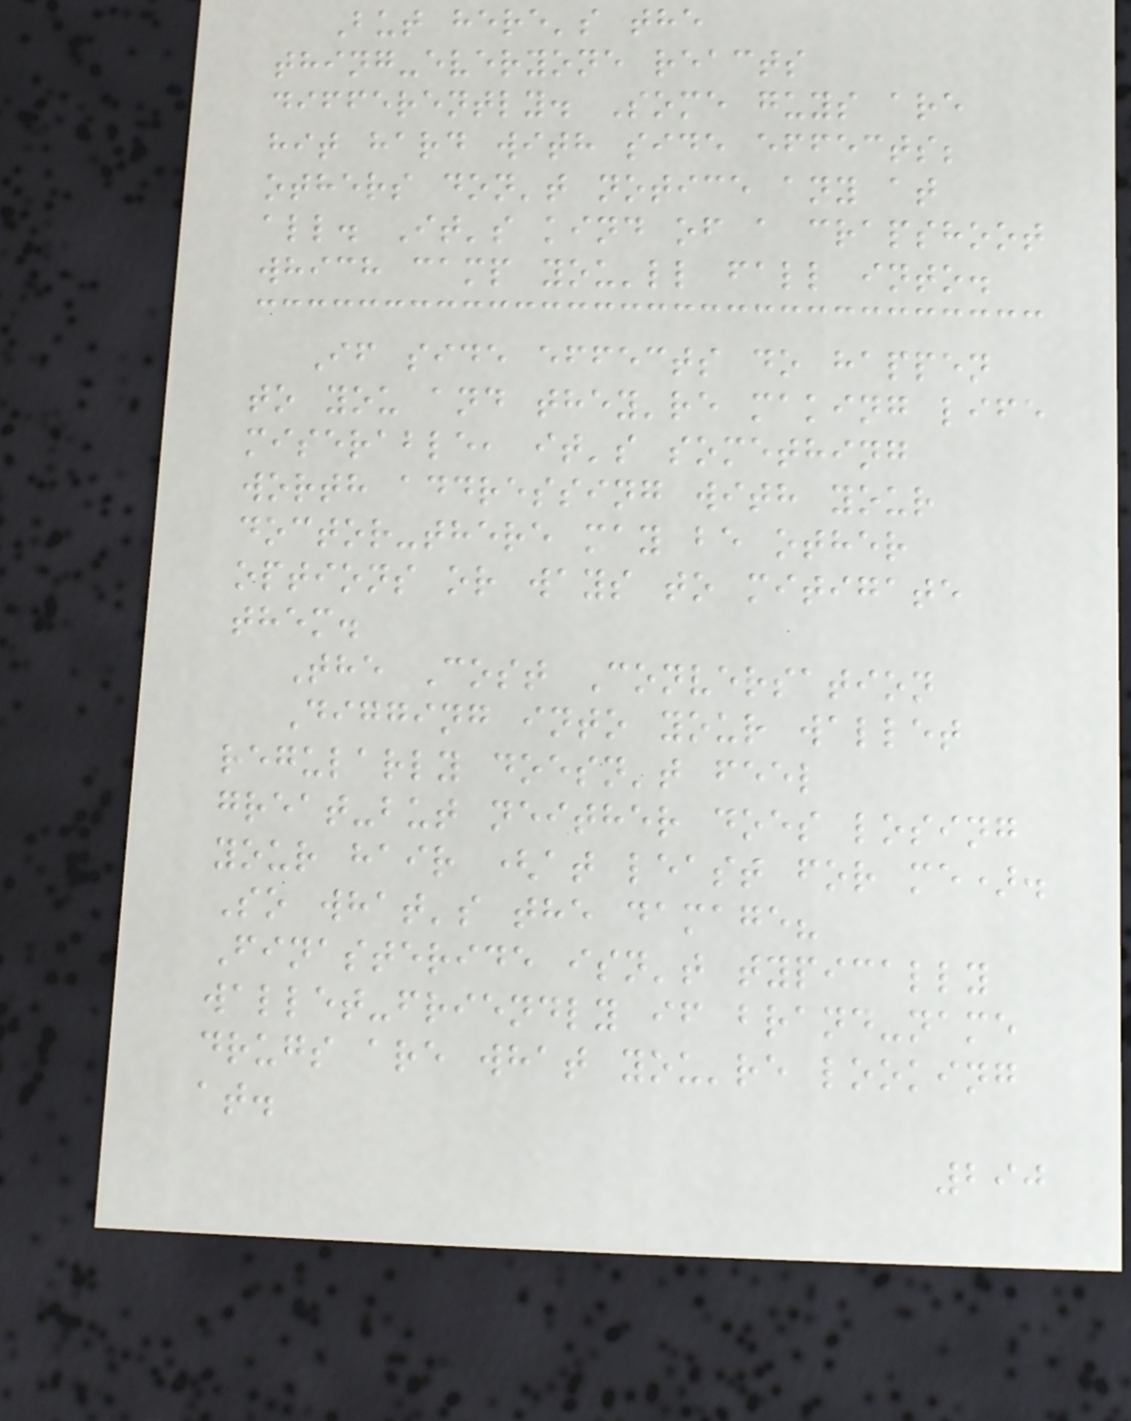But here's the
thing-everyone reacts
differently. Some guys are
hit hard with side effects;
others don't notice any at
all. It's kind of a crapshoot
which camp you'll fall into.
If side effects do happen
to you and they're making life
miserable, it's something
worth addressing with your
doctor-there may be other
options or ways to mitigate
them.
The Cost Conversation
Digging into your wallet
regularly doesn't feel
great-but neither does losing
your hair (at least for me).
So what's the damage?
Finasteride isn't typically
wallet-friendly if brand-name
drugs are what you're looking
at.
290
